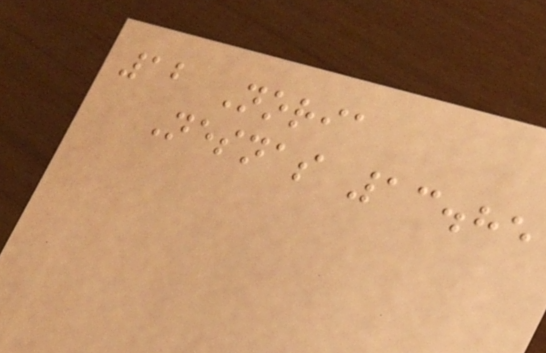12 Noria
Nesnas 13.85
